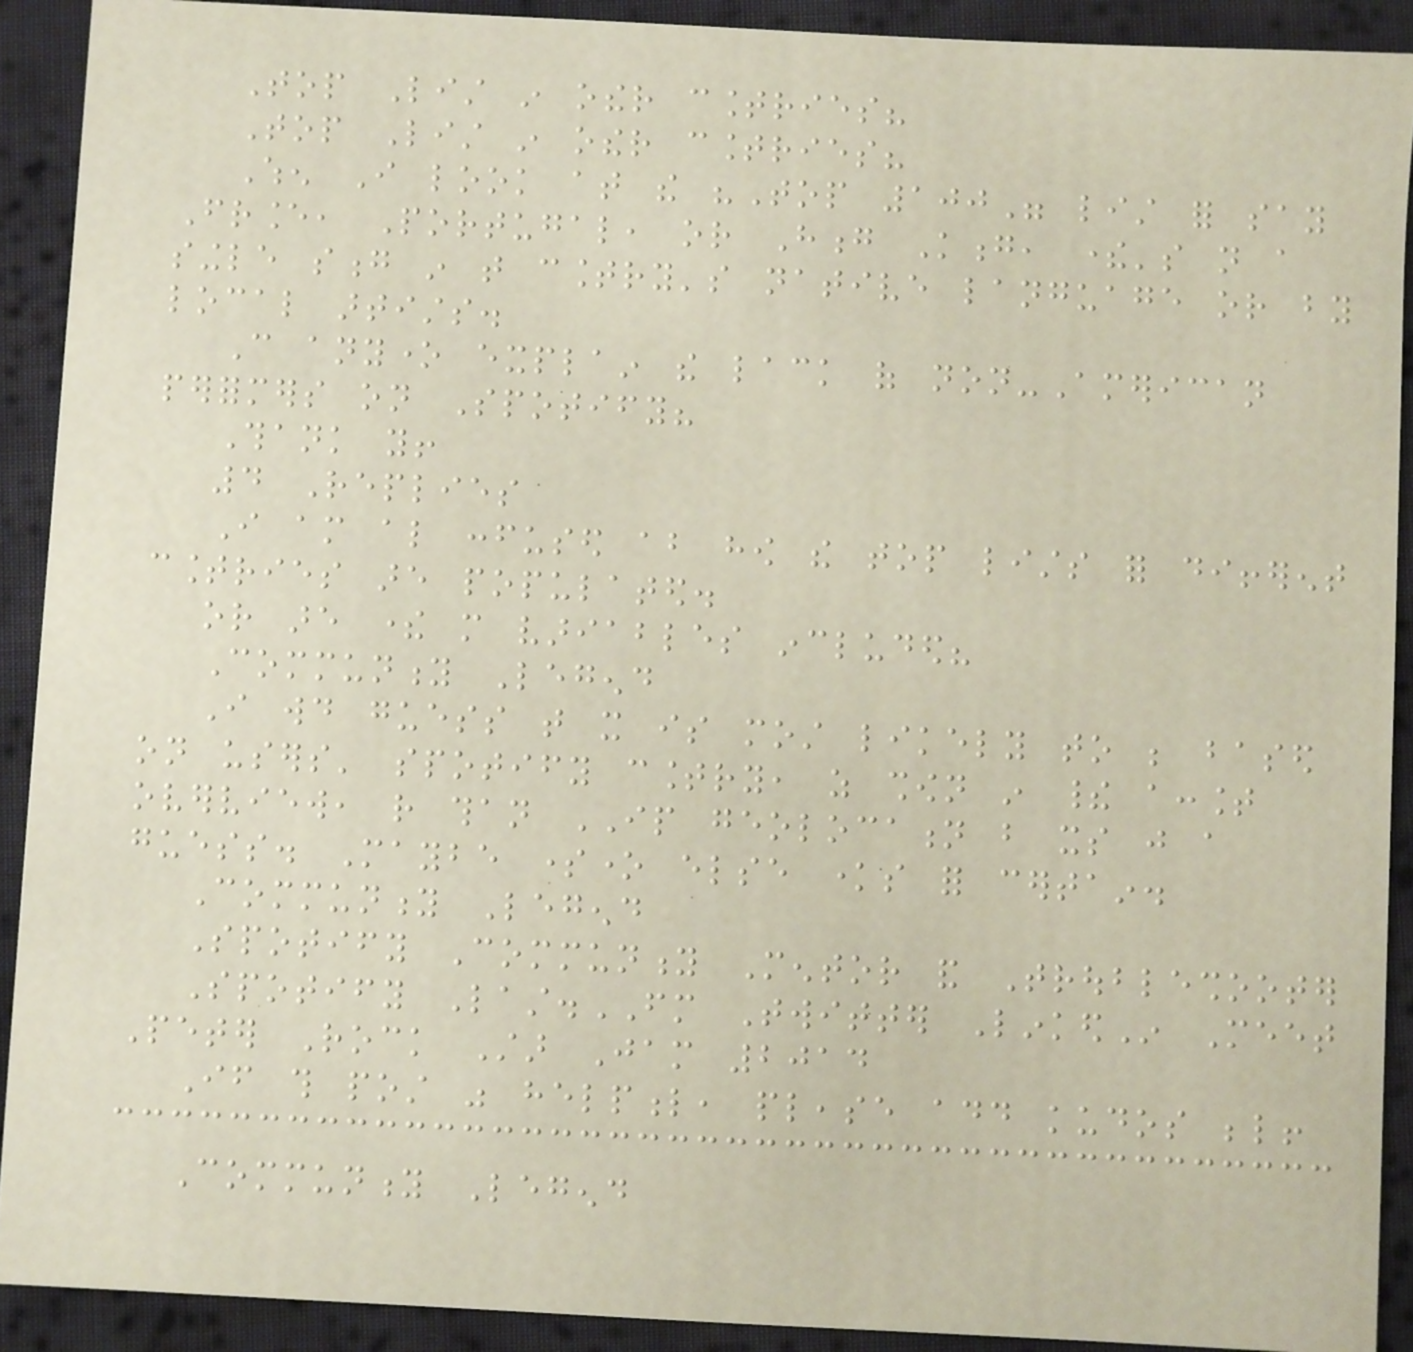Top List in other countries?
Top List in other countries?
When I look at the "Top 100" list for say
France, Portugal, or Hong Kong, there's not a
single song in that country's native language or by
local artists.
Can anyone explain the lack of non-American
performers on Spotify?
Thank you!
4 Replies
I am also confused about how the top lists for different
countries are populated.
or are there more variables included?
Community Legend
I would guess that it is most likely to be based
on users' spotify country, as shown in their account
overview, rather than IP geolocation but its just a
guess. Maybe someone else knows for certain.
Community Legend
Spotify Community Mentor and Troubleshooter
Spotify Last.FM Twitter LinkedIn Meet
Peter Rock Star Jam 2014
If this post was helpful, please add kudos below!
Community Legend
